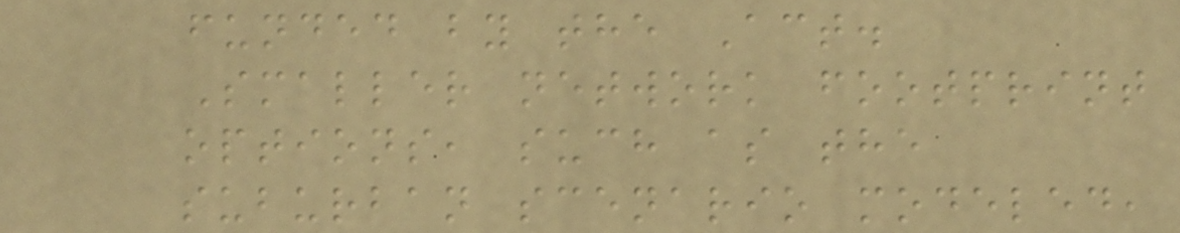funded by the Act.
Smaller network footprint
options, such as the
suburban scenario modeled,
